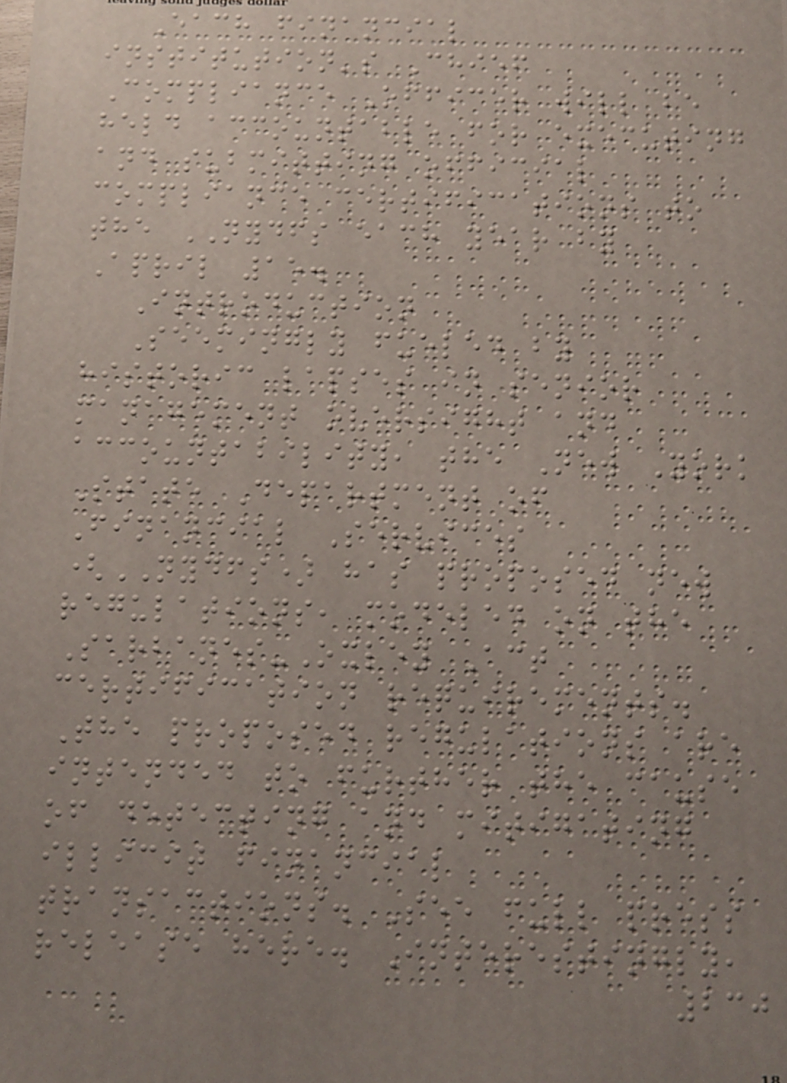Each financial
institution's Chief
Compliance Officer will be
held accountable for executing
and submitting official
compliance certifications to
the NYDFS each year by
April 15.
Introduction
Seemingly fueled by
historic lapses in senior
management oversight and
accountability, the New York
State Department of
Financial Services
(NYDFS) has proposed new
regulations, modeled on the
Sarbanes-Oxley Act
certification requirements.
The proposed regulations are
intended to further the cause
of detecting and mitigating
illicit financial
transactions. See full press
release here. Interestingly,
230
